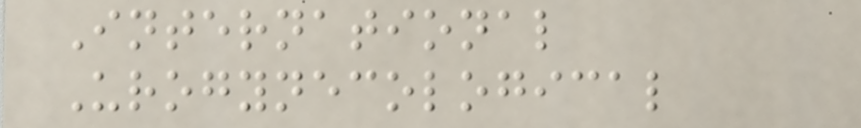International
Urogynecological
